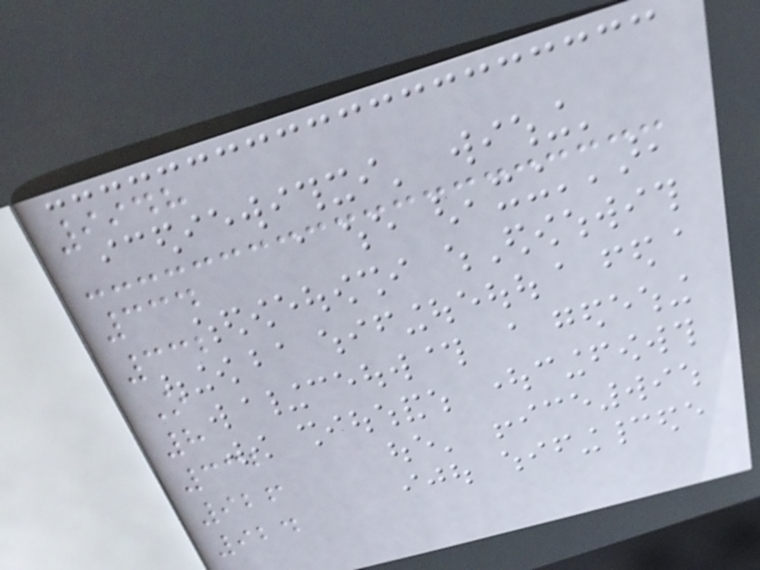9948
334
332
O
8
332
926
924
